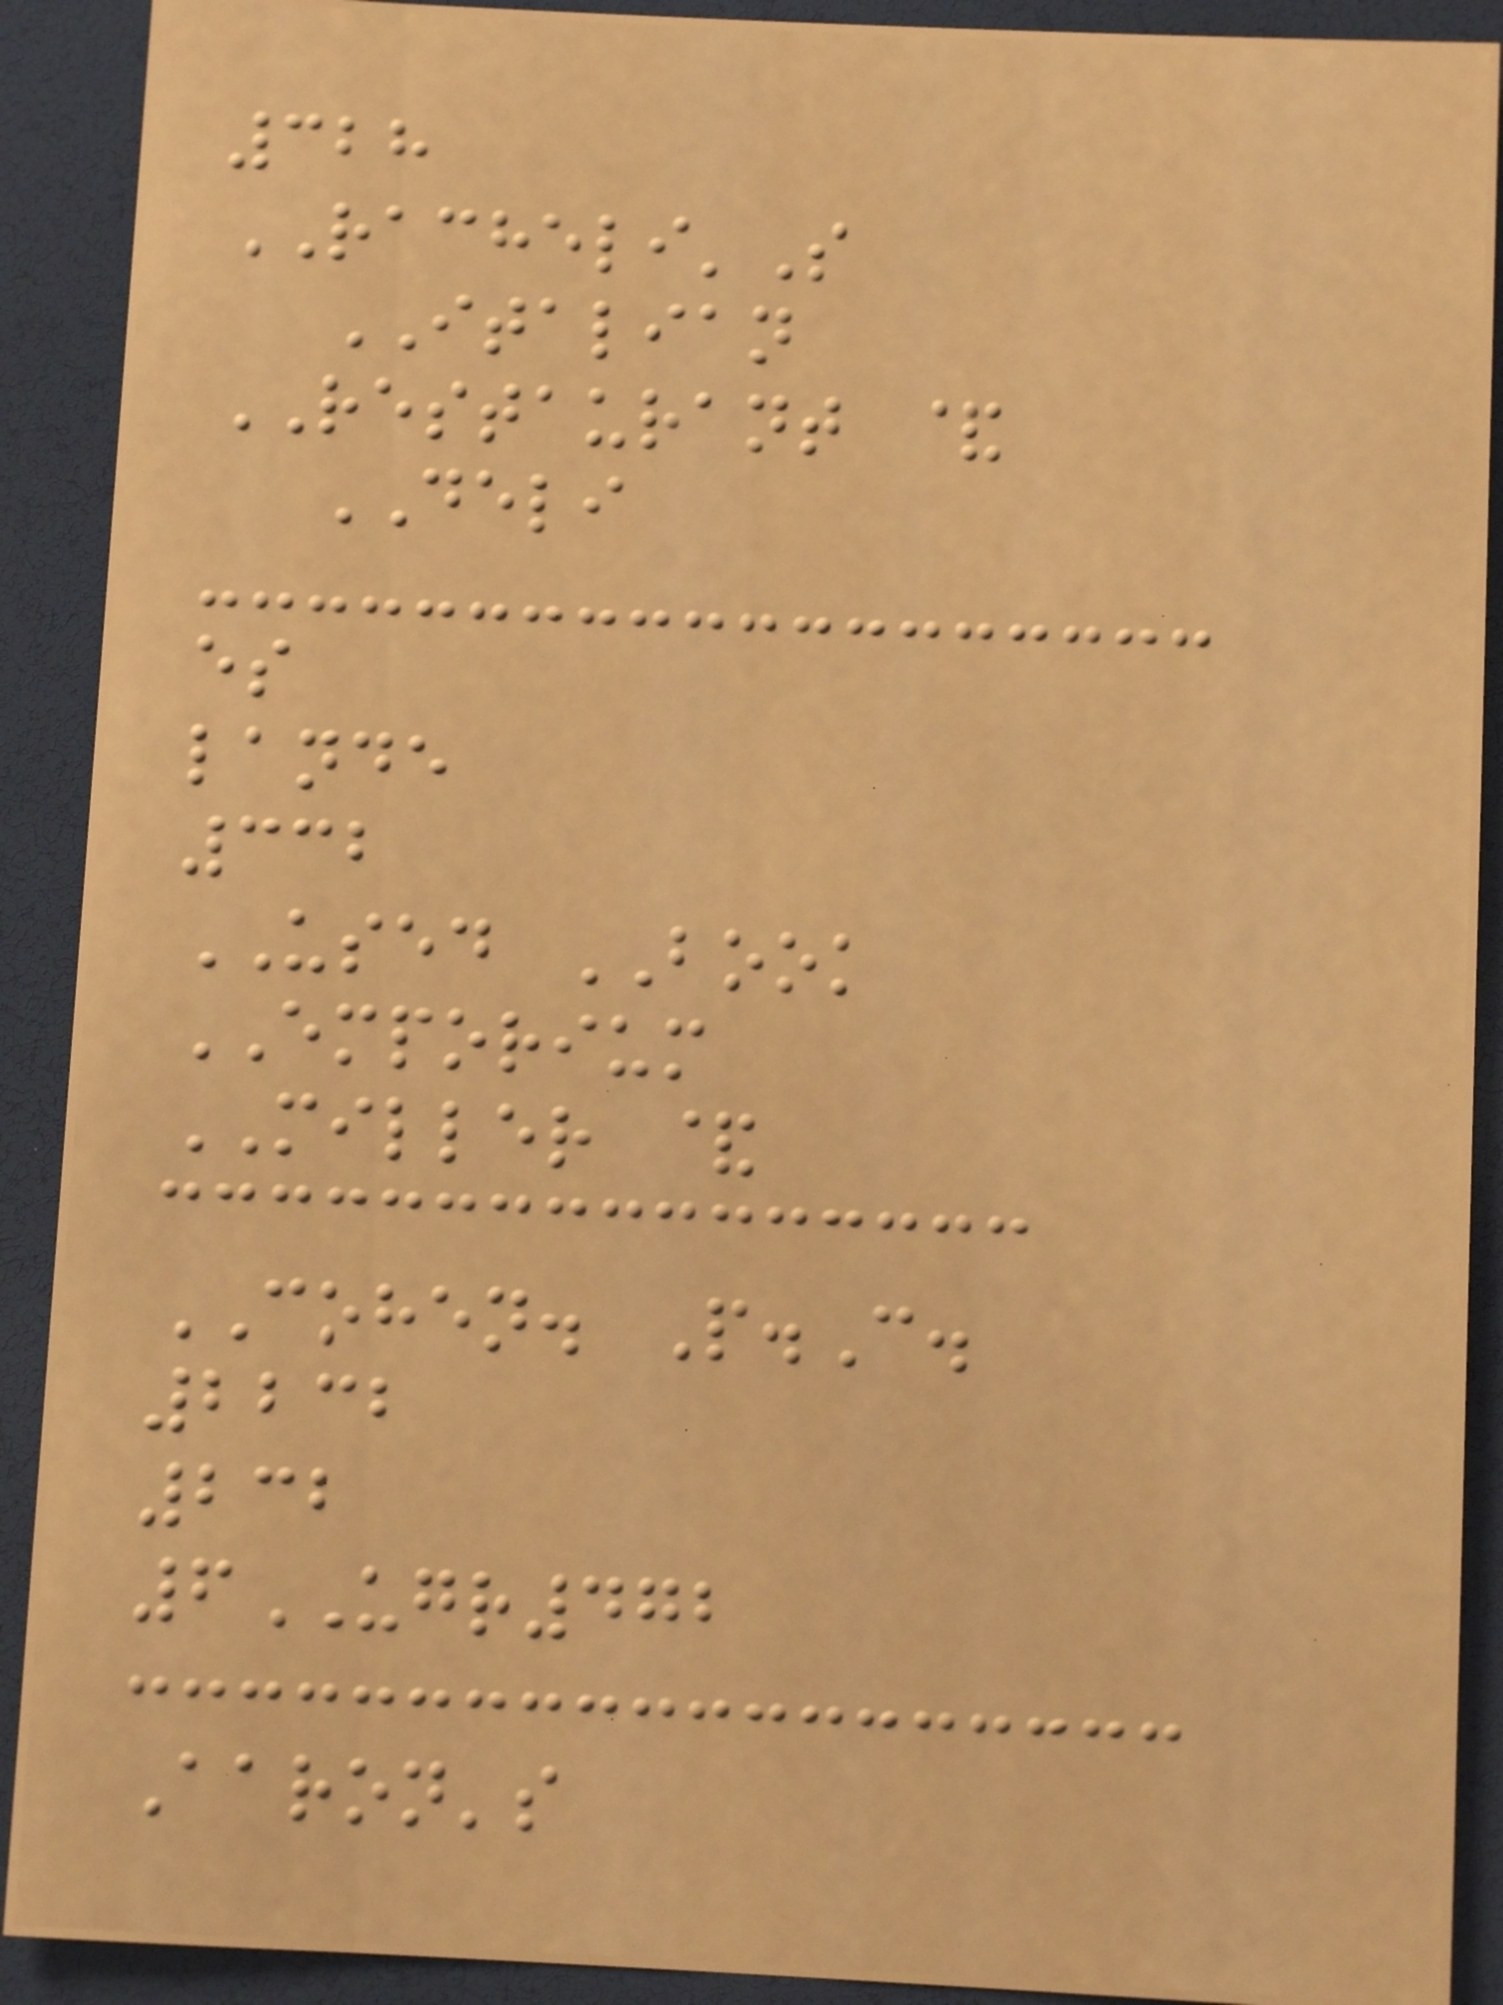328
RACHELI'S
ITALIAN
RESTAURANT &
DELI
es
lande
332
USED BOOK
EMPORIUM
MILLER &
COHEN. P.C.
2232
232
6UGR472
Aaron's
